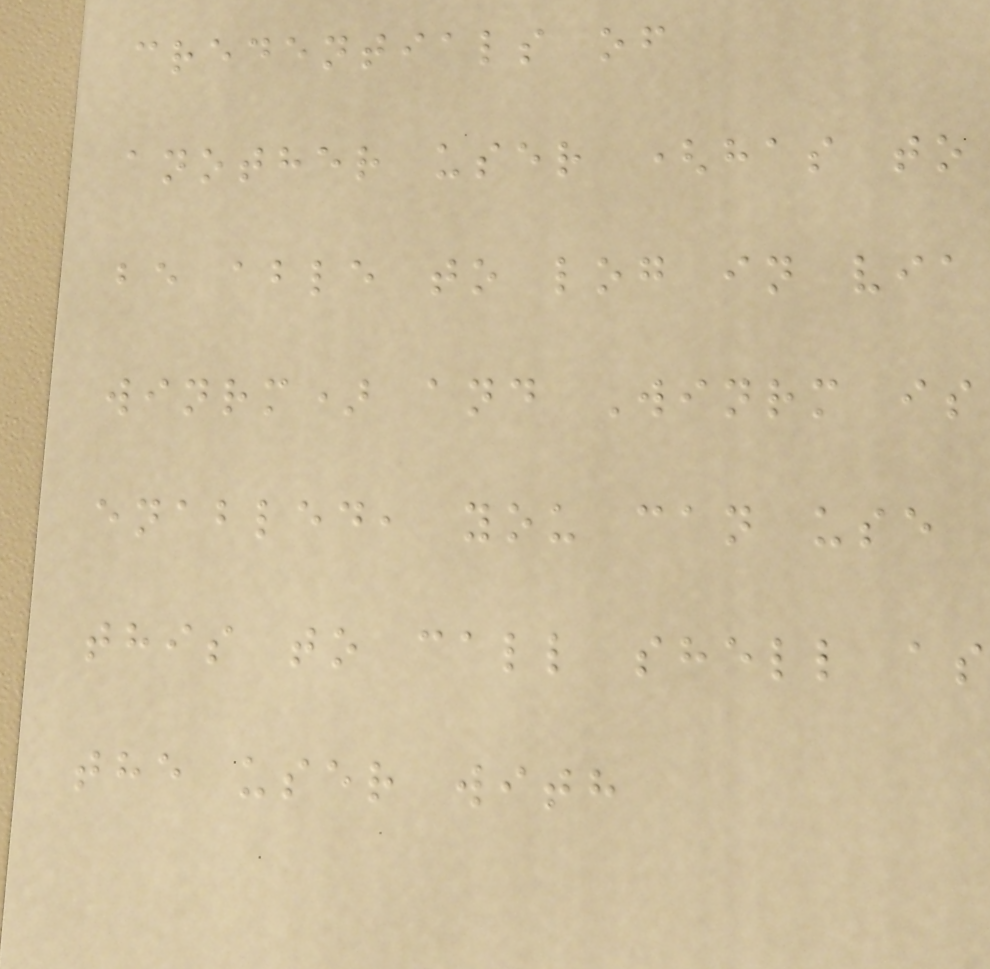credentials of
another user (has to
be able to log in via
winrm) and Winrm is
enabled, you can use
this to call shell as
the user with
